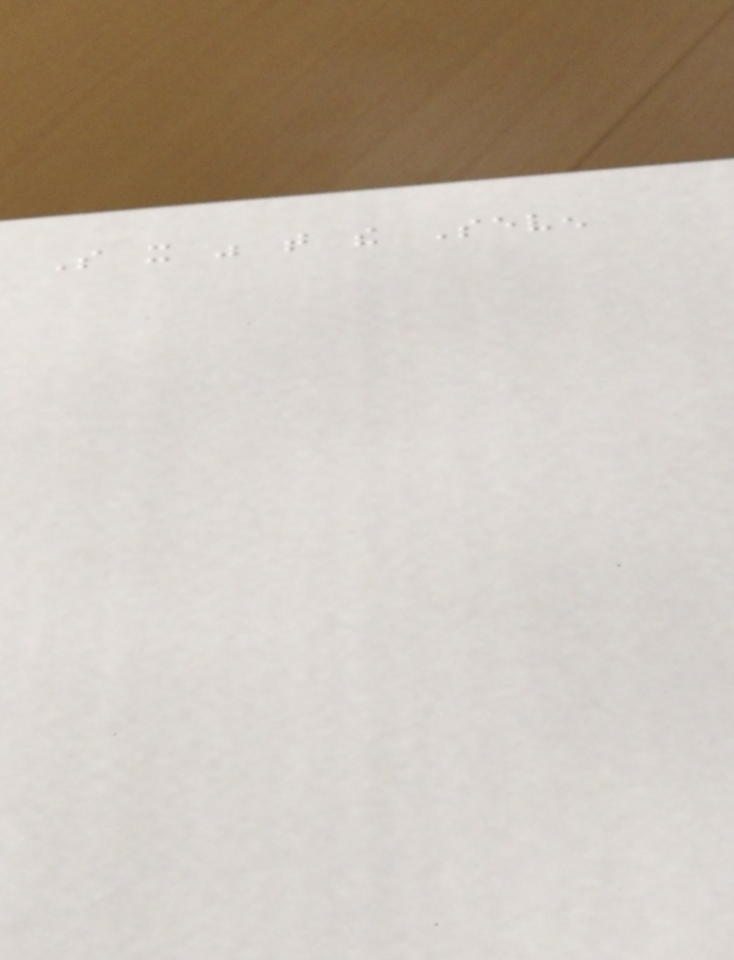So it was that the Seven
